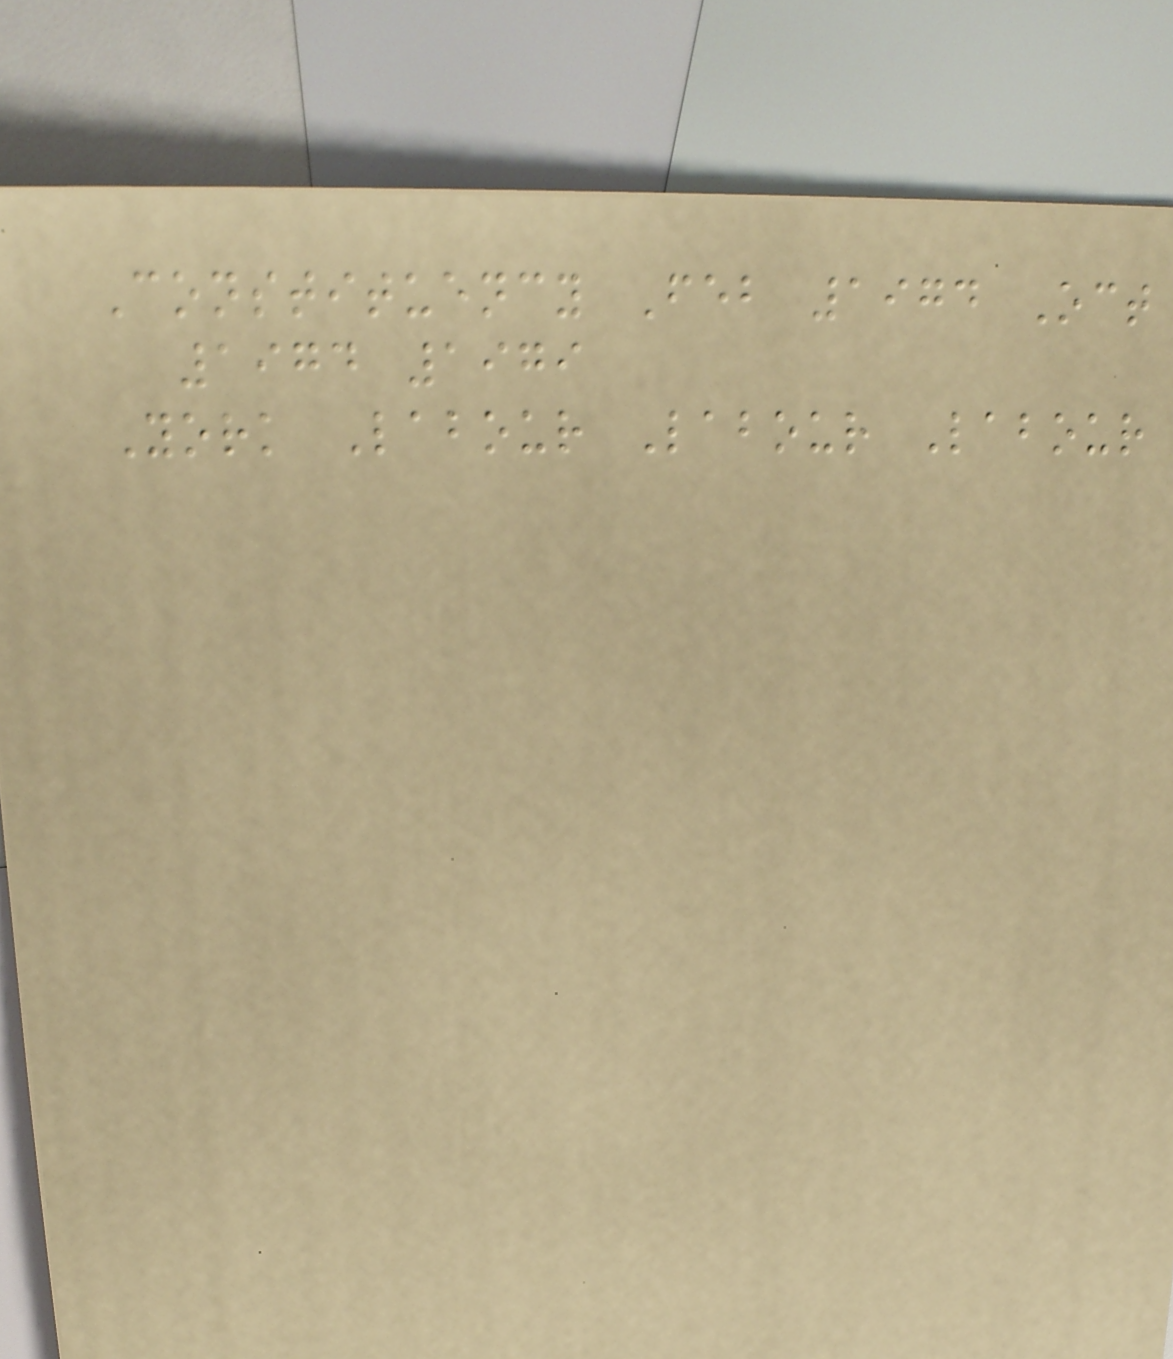Constituency Feb 1974 Oct
1974 1979
York Labour Labour Labour
